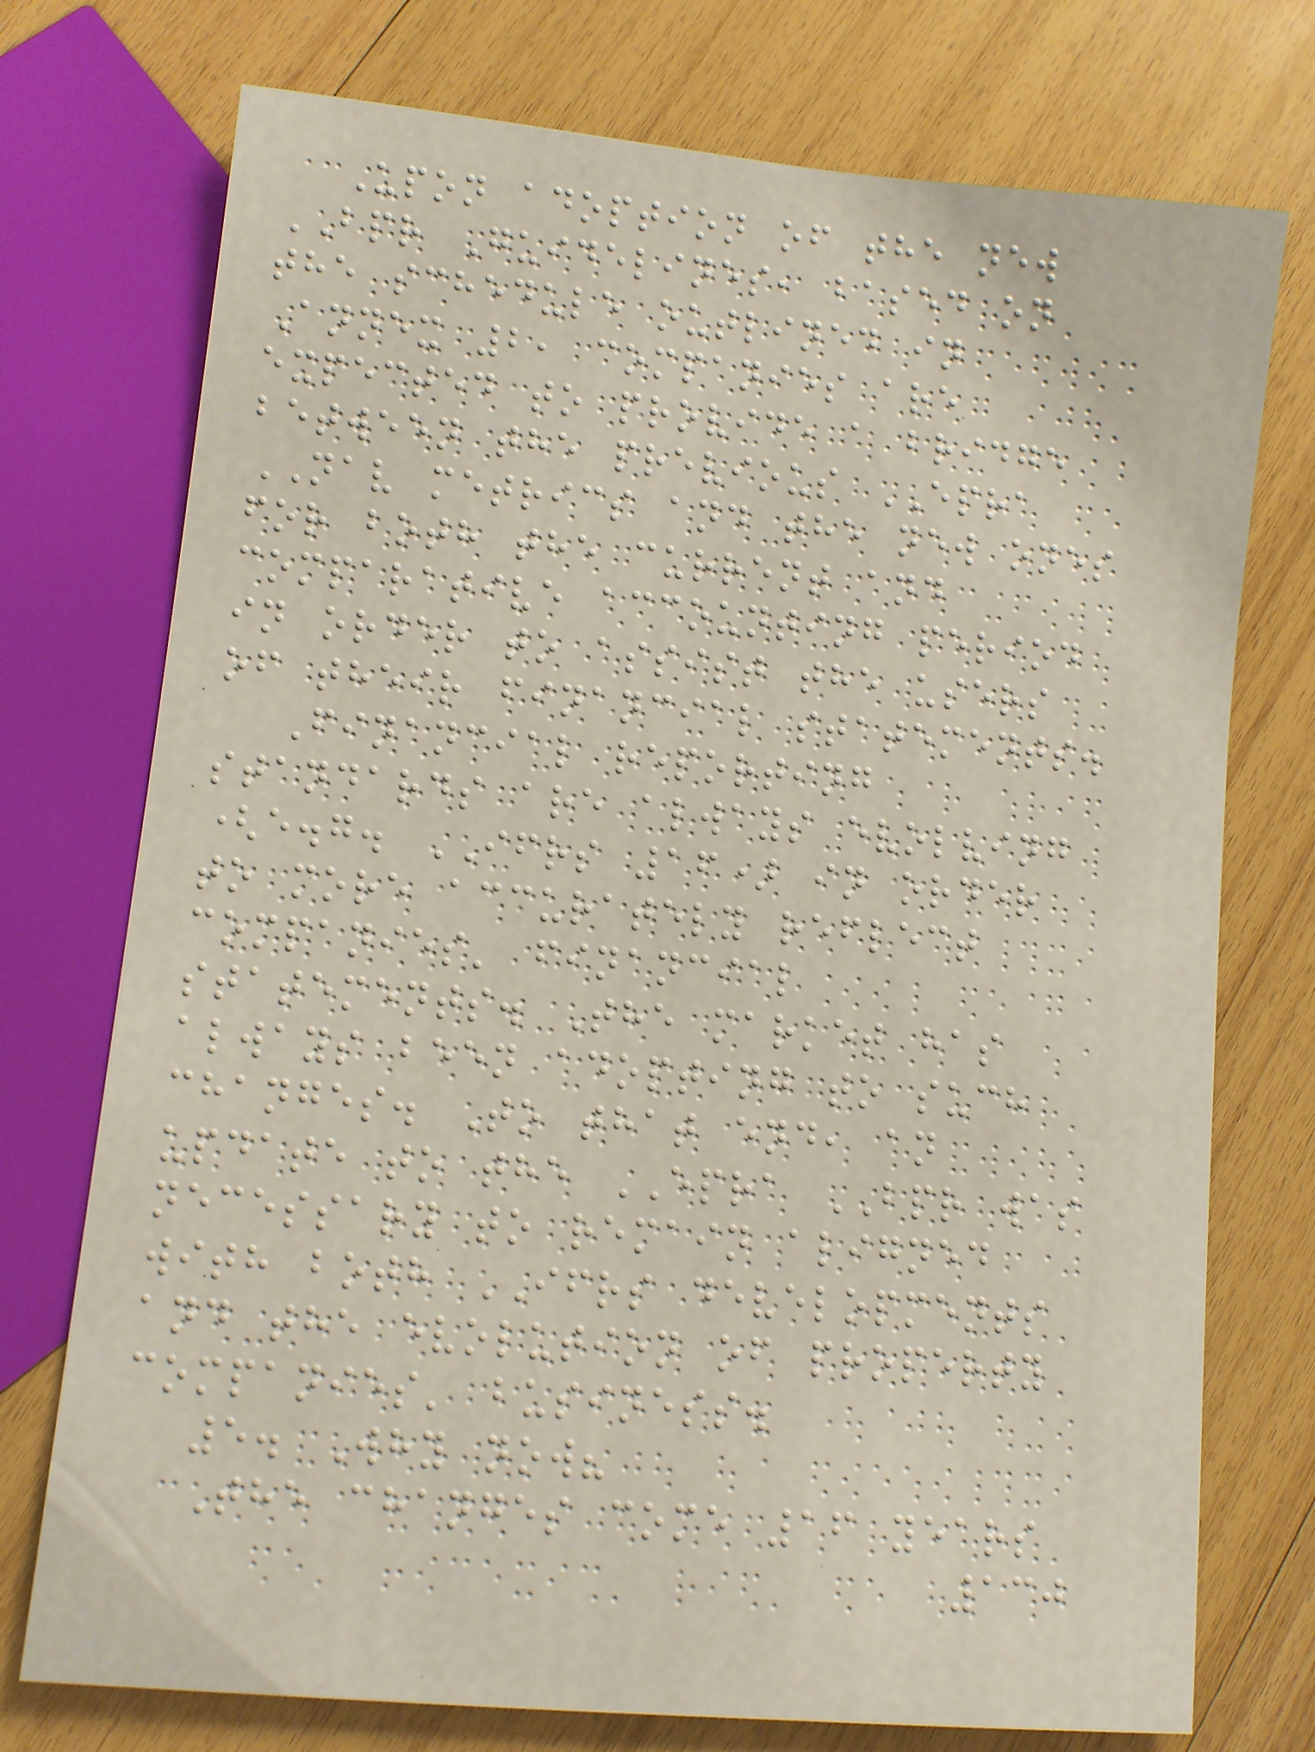Upon adoption of the new
BPR Guidelines, based on
the schedule outlined in
Annex 2, companies are
expected to provide a bridge
between the previous EPRA
NAV metrics and the new ones
for both the current and
comparative accounting period
in order to assist the users
of their financial statements.
Financial reporting
standards are always evolving
(e.g. IFRS 16) in order
to more accurately reflect
companies' financial
statements. The market has
always been adopting to such
changes. To that end, an
update to the EPRA BPR was
necessary to remain aligned
with both IFRS developments
and the evolution of property
companies' business.
5. Why now?
The changes come 16 years
130
